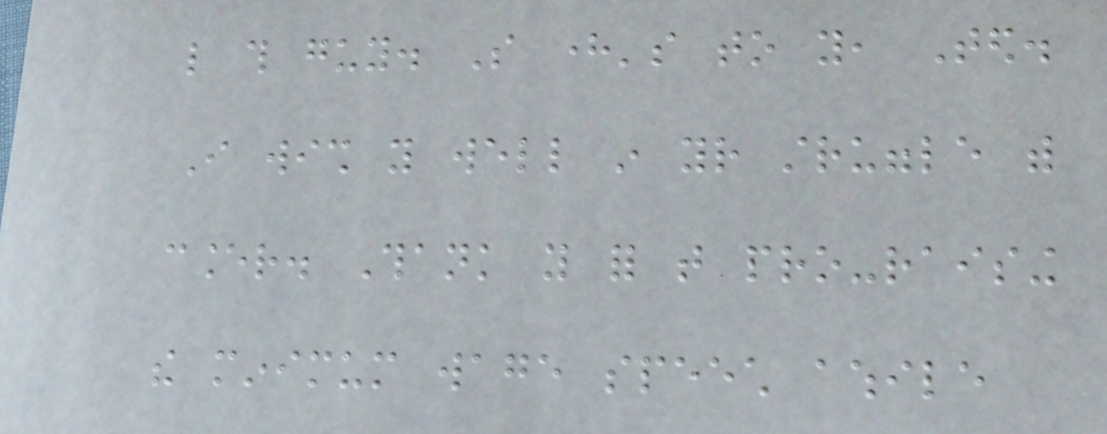like this guy. So here's to you, Ted.
I wish you well in your struggle with
cancer. Thank you for that pro-raising
the minimum wage speech awhile
